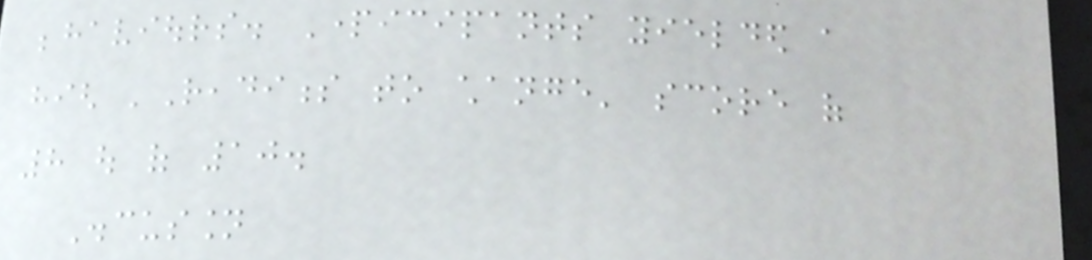behaviours. Participants yielded a
high 'Readiness to change' score of
8 out of 10.
Discussion
